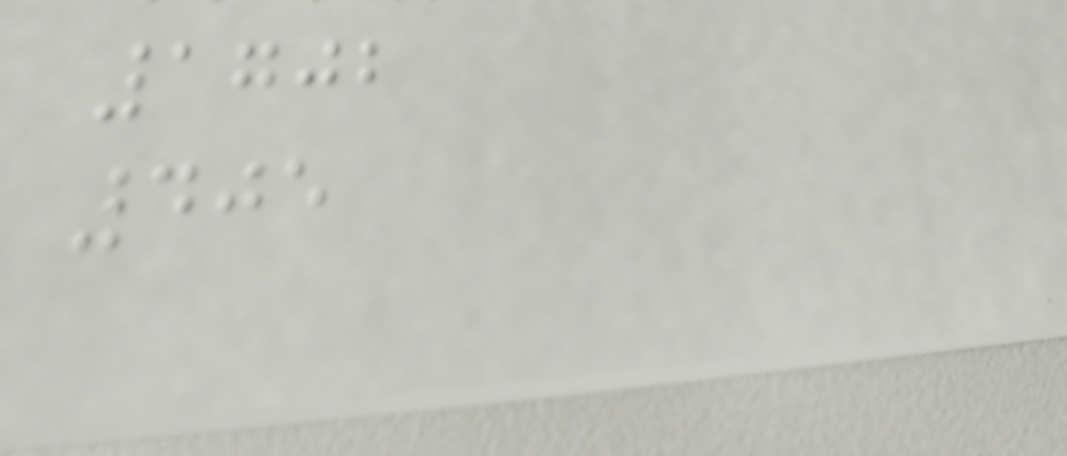1702
405
